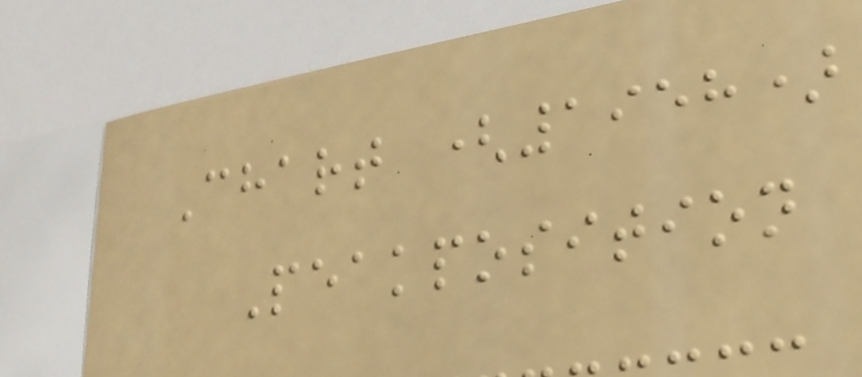Chart (1958)
Peakposition
